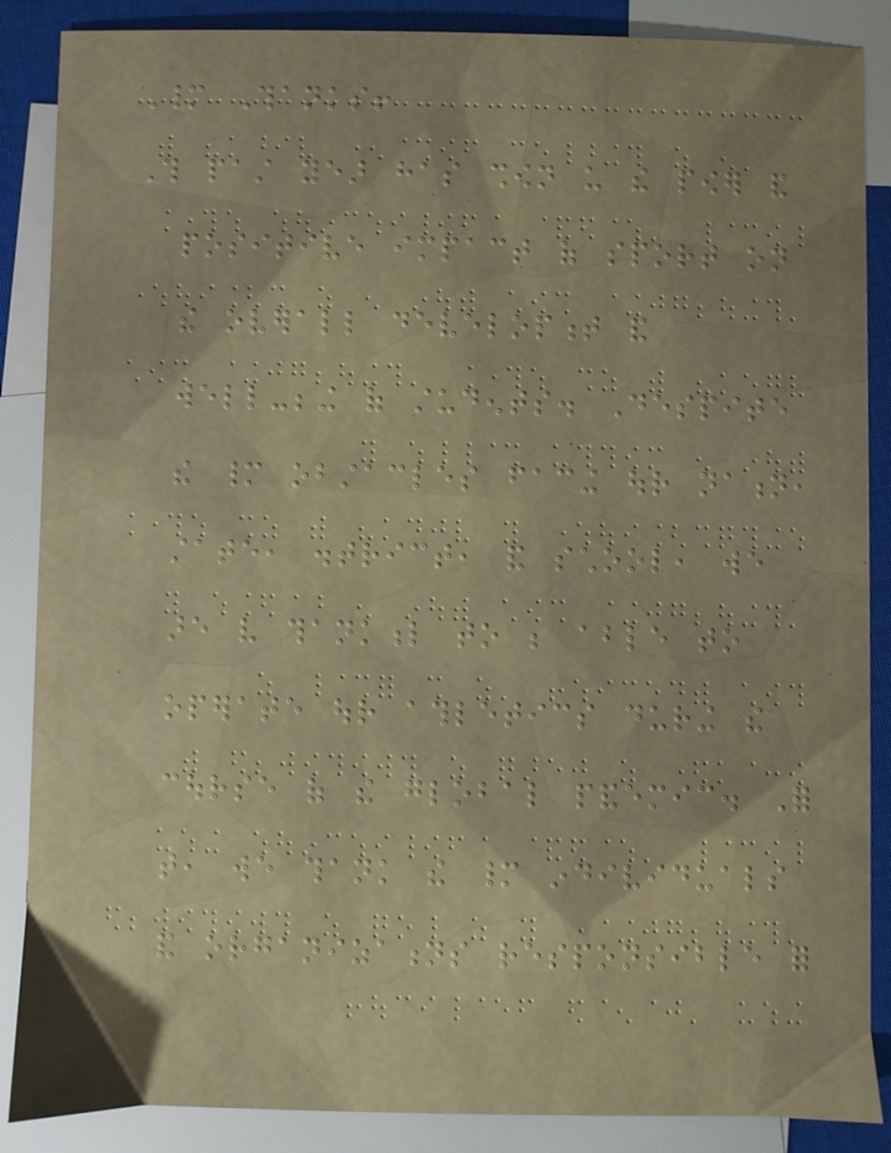Many Thanks!
This past year has shown us the power and
positive impact of sport on
the overall development and
well-being of students. Despite
the many obstacles facing our nation,
state, district, and school, we
are very thankful to be able to
operate our athletics during the
course of the global pandemic. For
that, we thank the many individuals
and organizations responsible for
